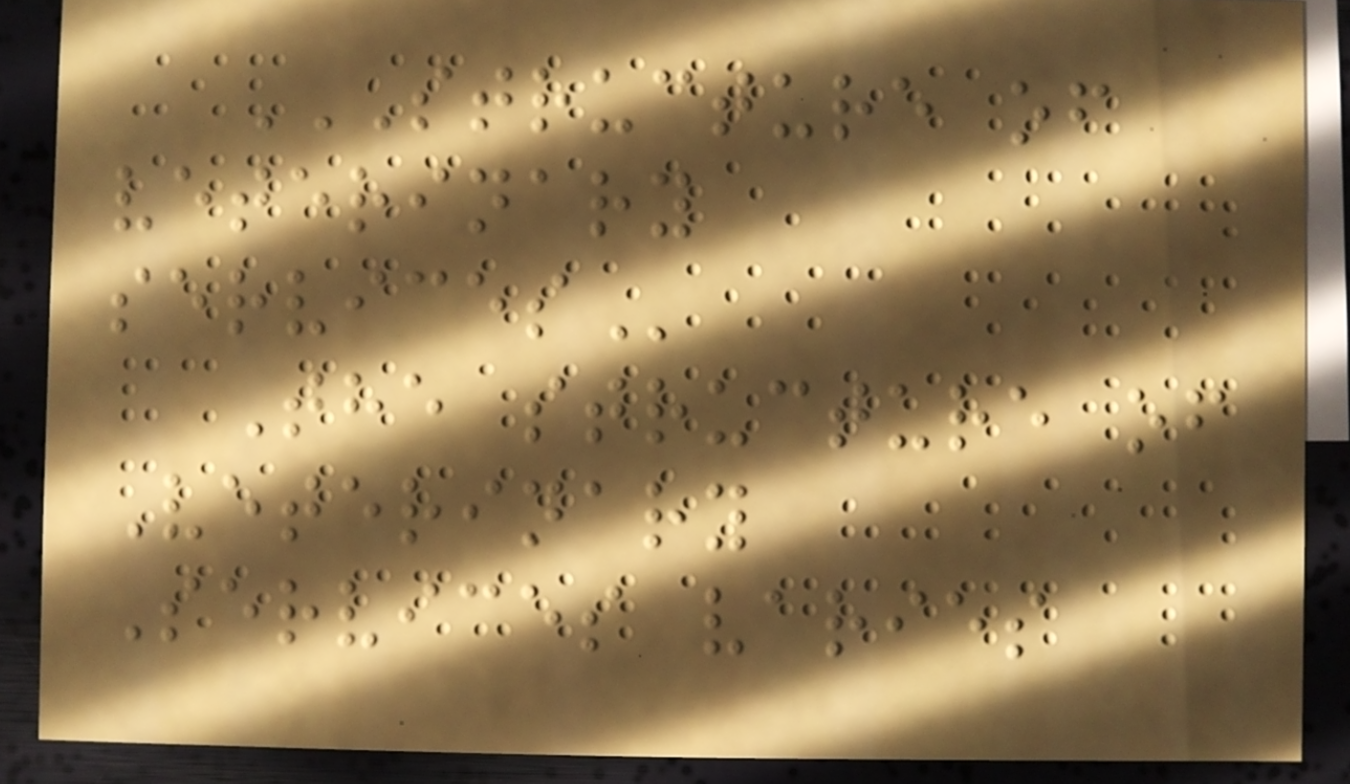STRUCTURE OF
VETERINARY
SERVICES
The structure of
Veterinary
Services varies
